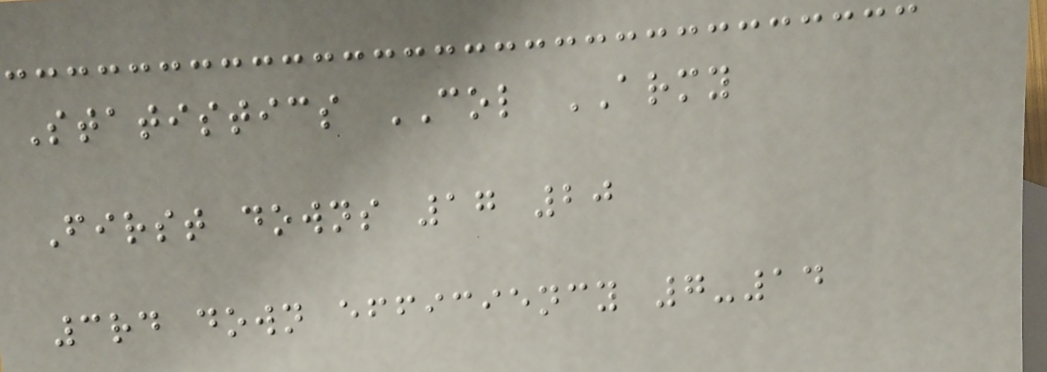Statistics COL ARMY
First downs 17 20
3rd down efficiency 7-14
